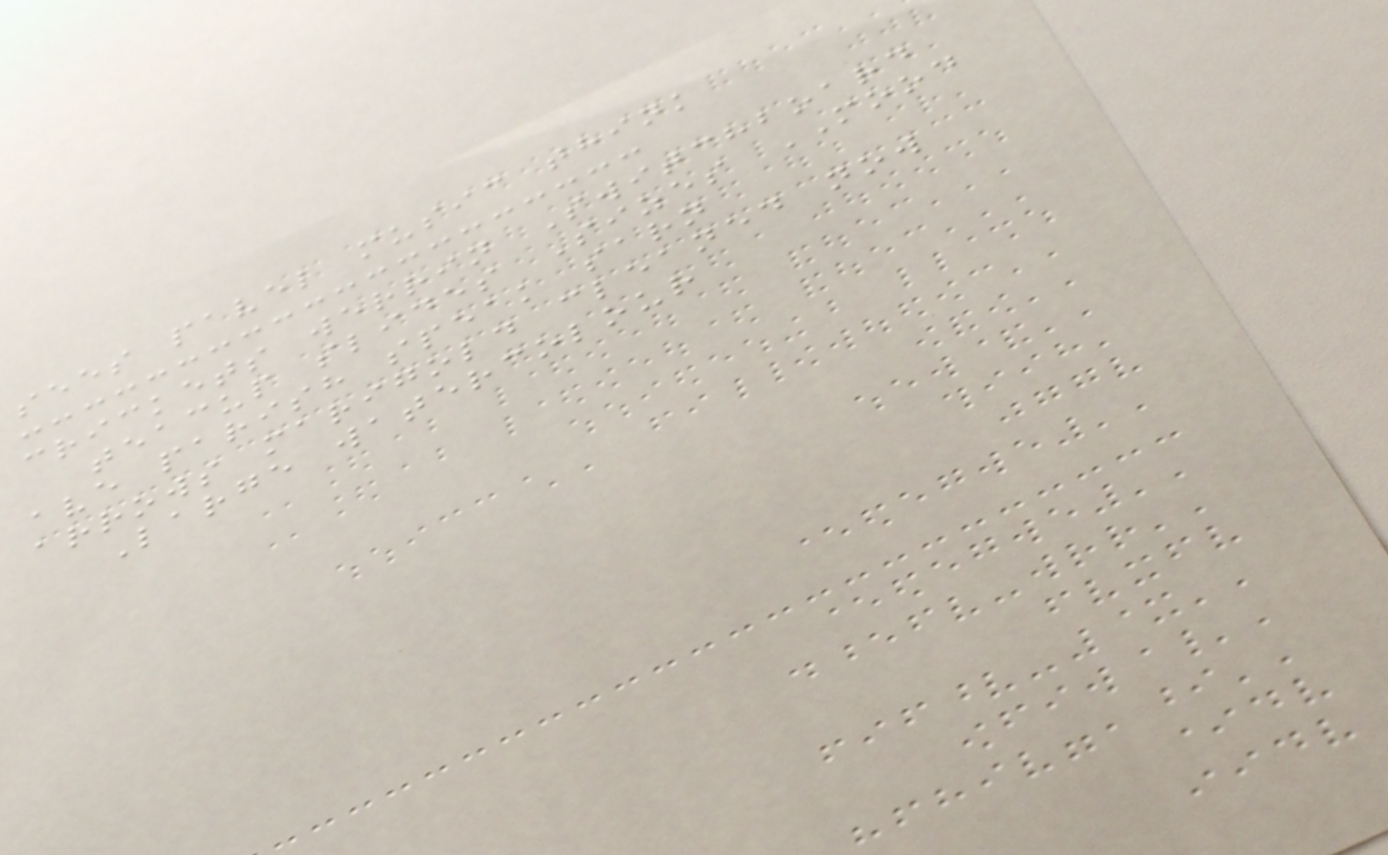sees pavel music think
crickets werrin Switchboard
teacup slides Sizes MOOD
ave parish speak sarn
arrows marigold cleaned now
Large watercolour
